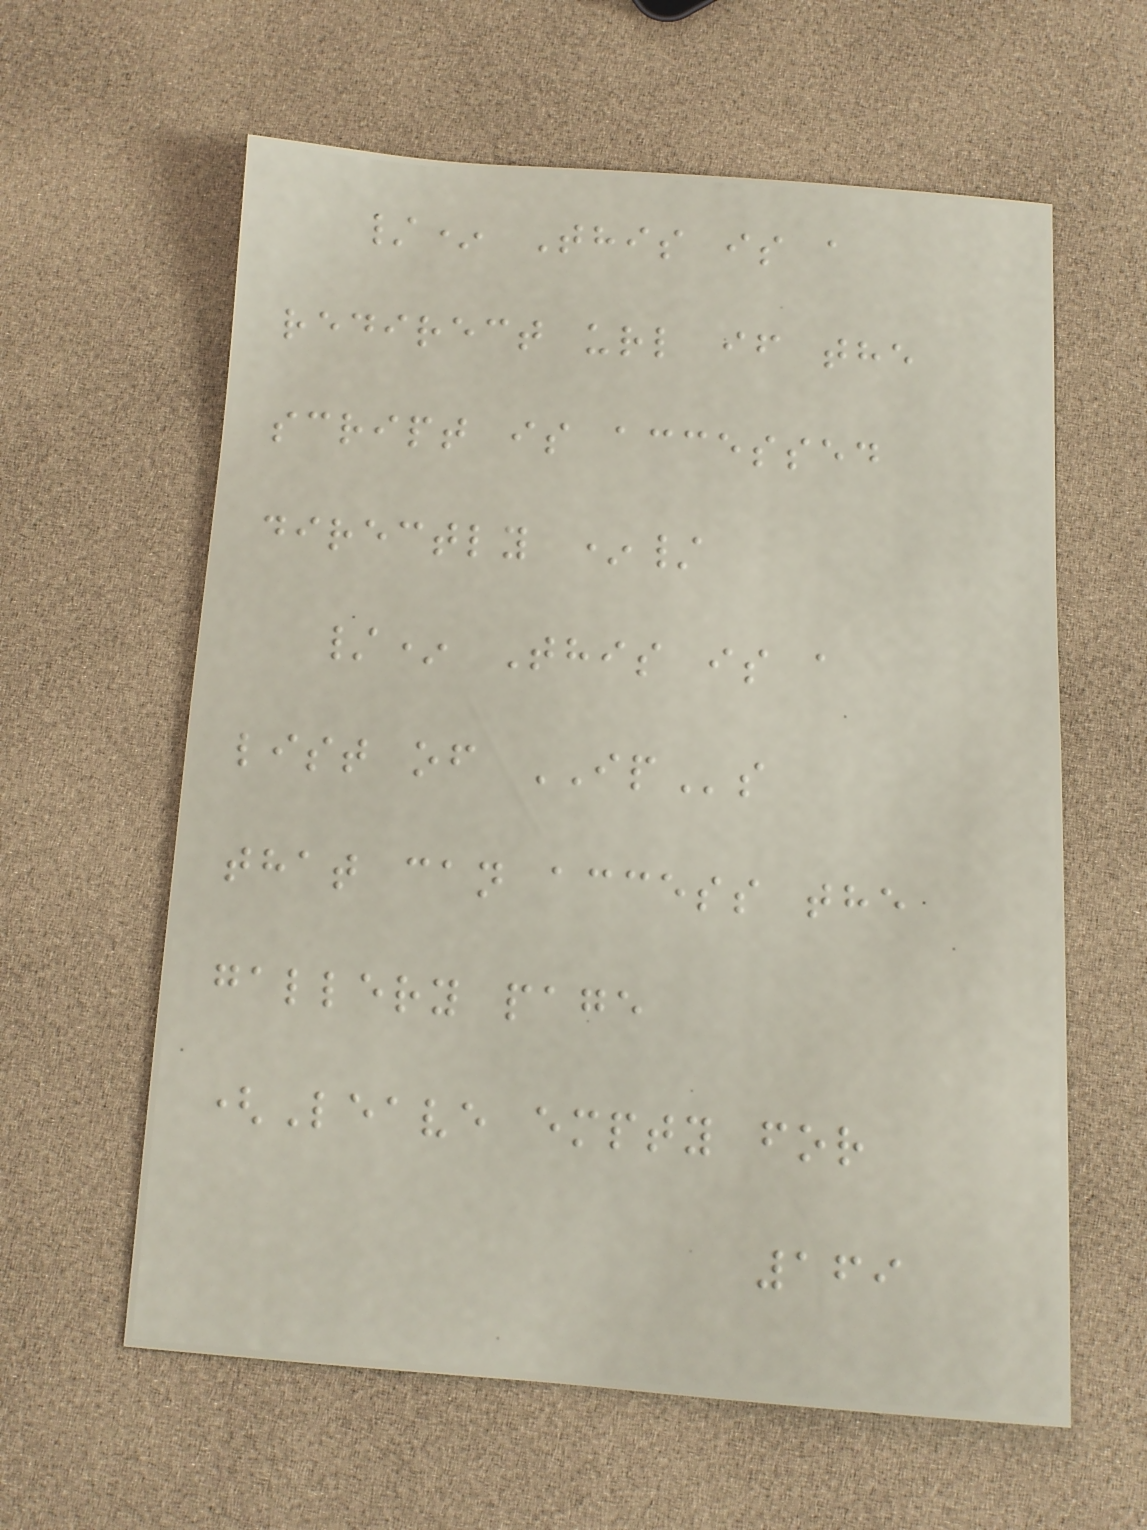/* This is a
redirect url if the
script is accessed
directly */
/* This is a
list of IPs
that can access the
gallery page
(Leave empty for
169
